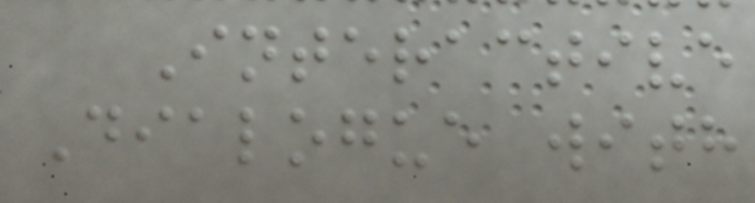Interactive
Dialogue with
